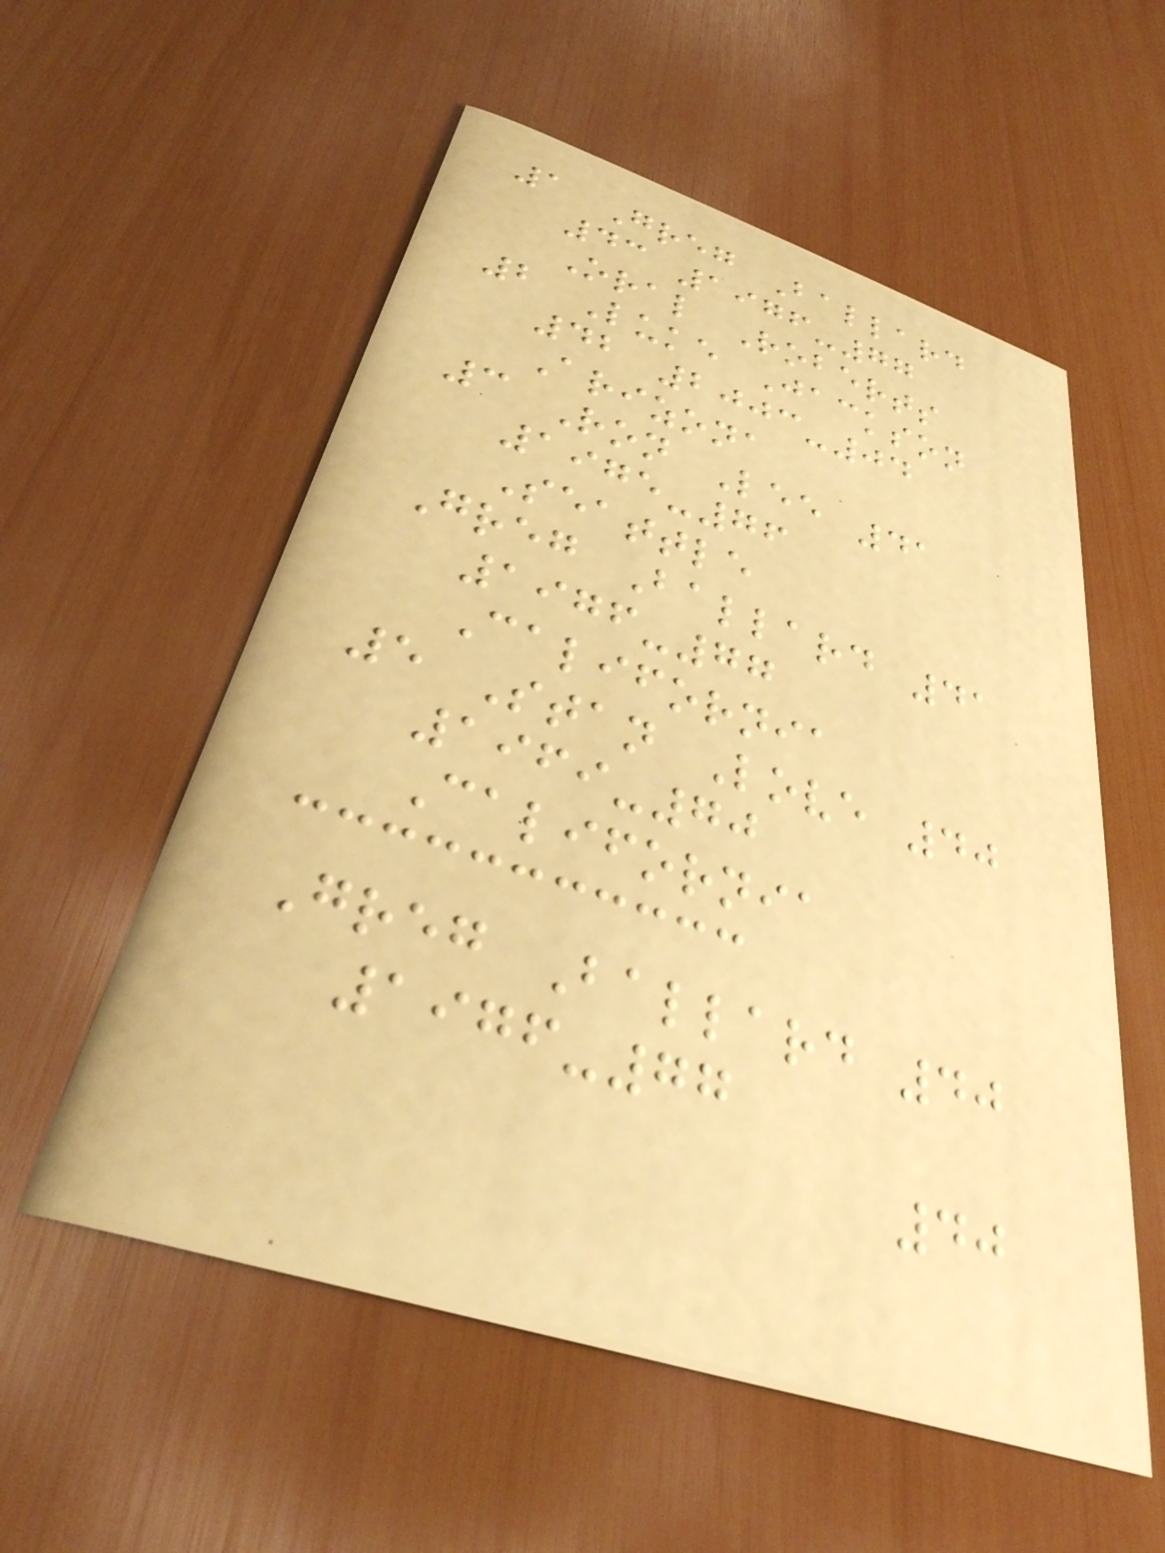1 Greg Ballard
43 1976-77
Oral Roberts
2 Luke Jackson
42 2003-04
Arizona
3 Ron Lee 41
1975-76
Seattle
Greg Ballard 41
1976-77
California
5 Stan Love 40
1969-70
California
Greg Ballard 40
1976-77
40
